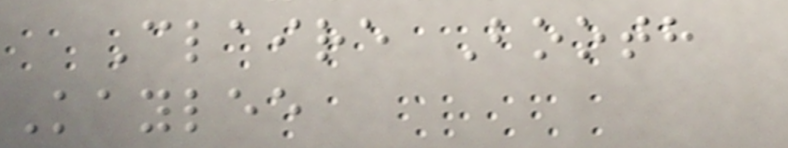Claire Booth
Kaylee
